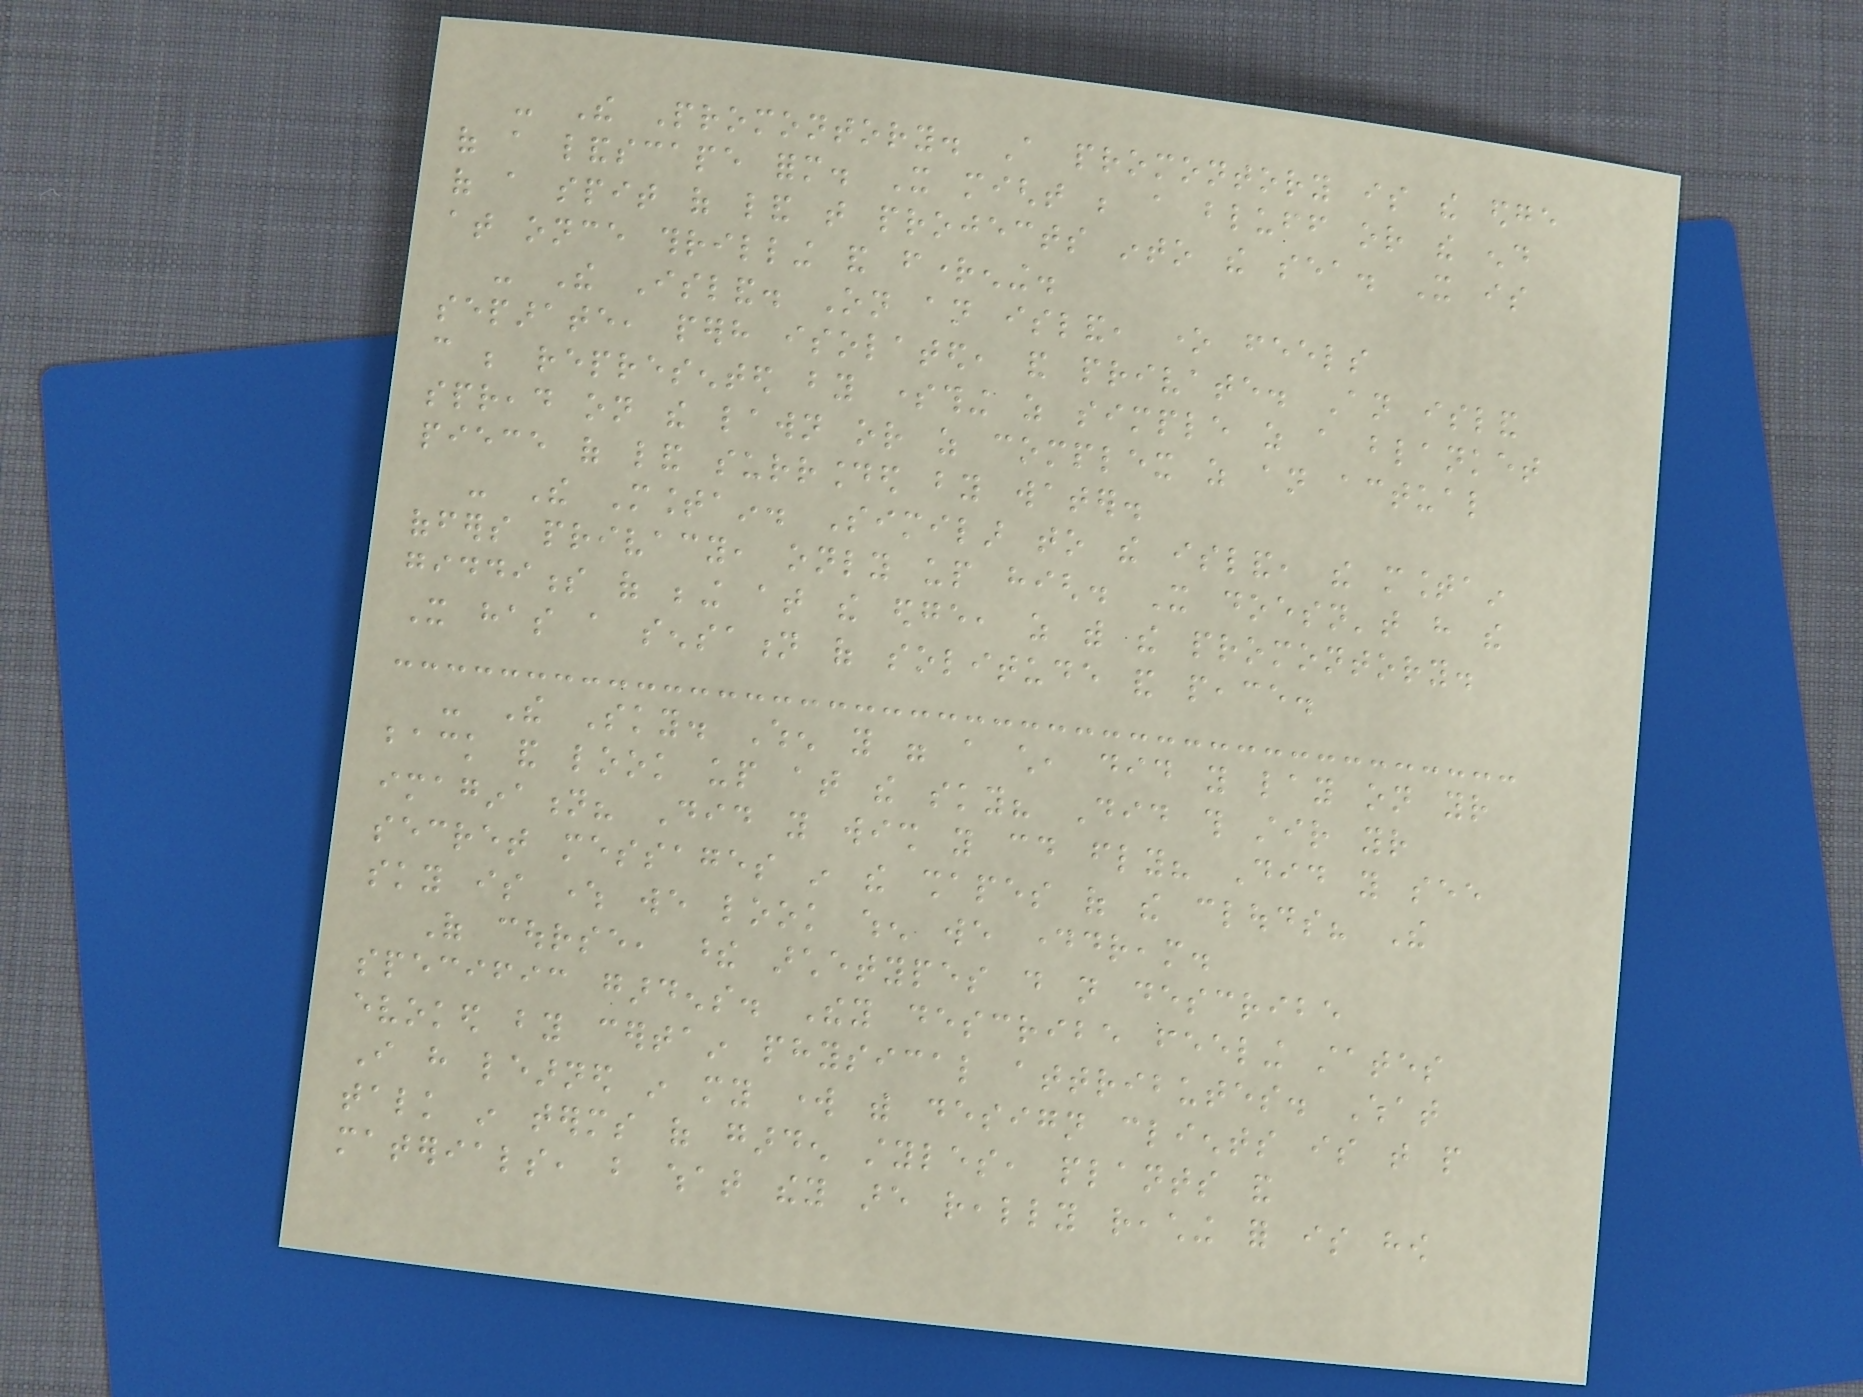- The Promontory. A promontory is the edge
of a landscape form. It might be a bluff or the end
of a spit of land that projects into the sea. It is
at once thrilling and frightening.
- The Island. On an island, one feels
separate, perhaps isolated, and private. An island
can be represented by something as simple as a blanket
spread on the lawn or as complex as an actual
piece of land surrounded by water.
- The Mountain. Similar to the island, the mountain
offers privacy, only up high. It doesn't have the
giddiness of being at the edge, as with the promontory.
It has a sensation of solitude and peace.
- The Sky. When you were a child, did you lay on your
back and look up at the sky? Did this stir your
imagination? Did you wish you could fly? Did you see
secret messages in the shapes of the clouds? The
sky is where we look when we daydream.
Of course, these archetypes do not describe
specific gardens. They describe feeling states
evoked by certain physical attributes. What
I have learned in my work with design clients is that people
talk in terms of garden styles, plants and
materials, but what they are really reaching for is how
